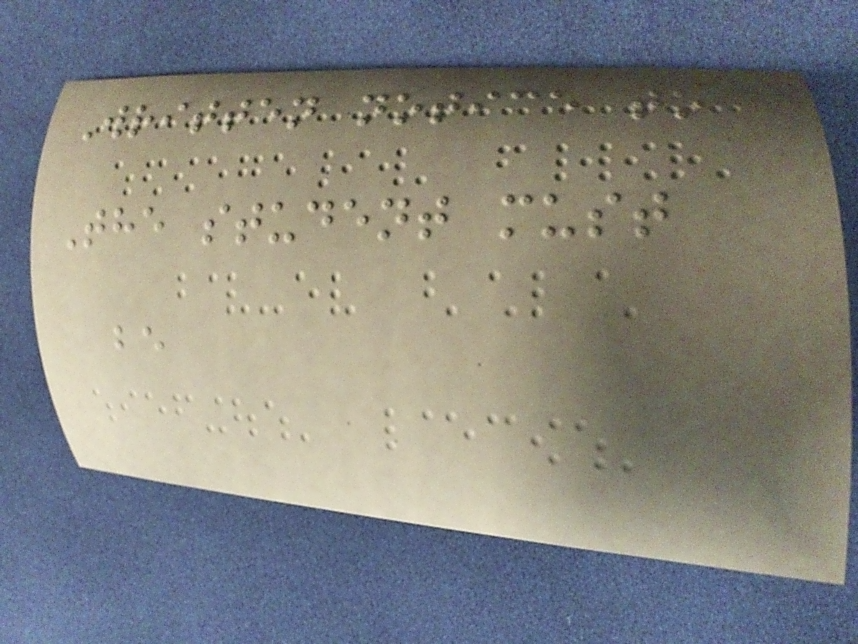Written notice to
The student must
be
